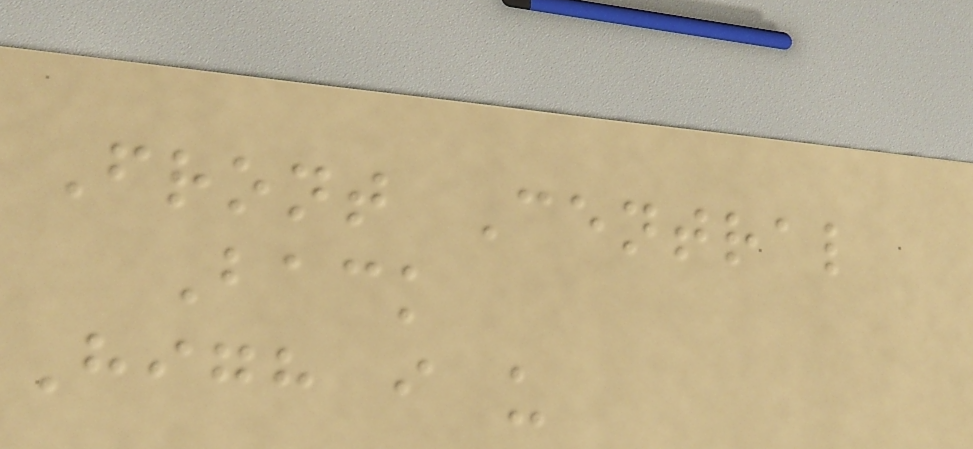Front Central
Back
High i u
